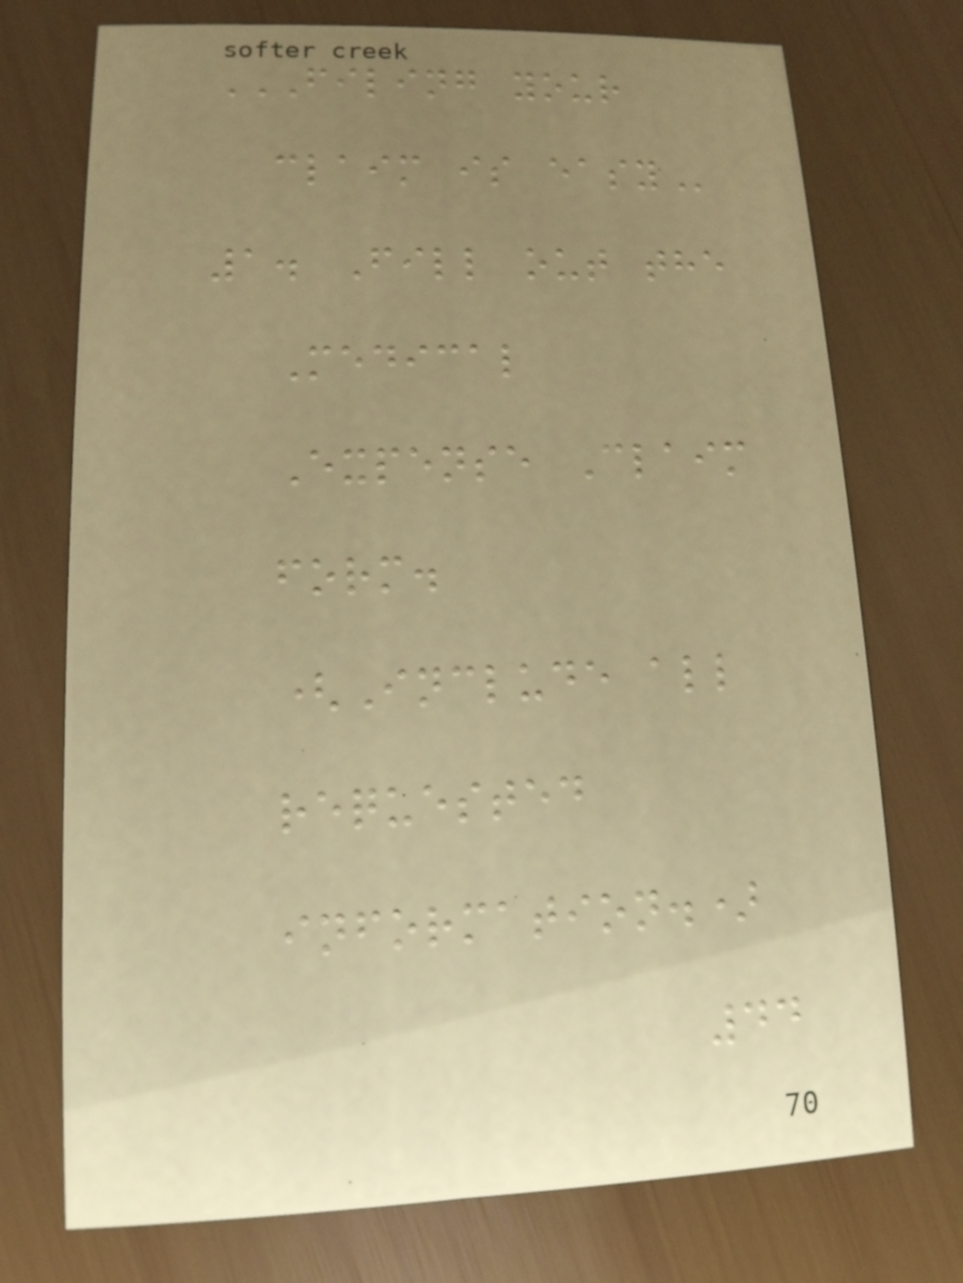FILING YOUR
CLAIM IS EASY
1. Fill out the
Medical
Expense Claim
form.
(Include all
requested
information.)
44
